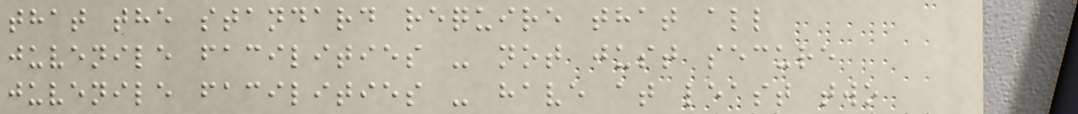that the standard require that all
juvenile facilities - not just secure
juvenile facilities - have at least two
